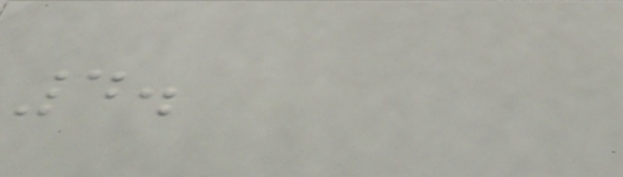4.
